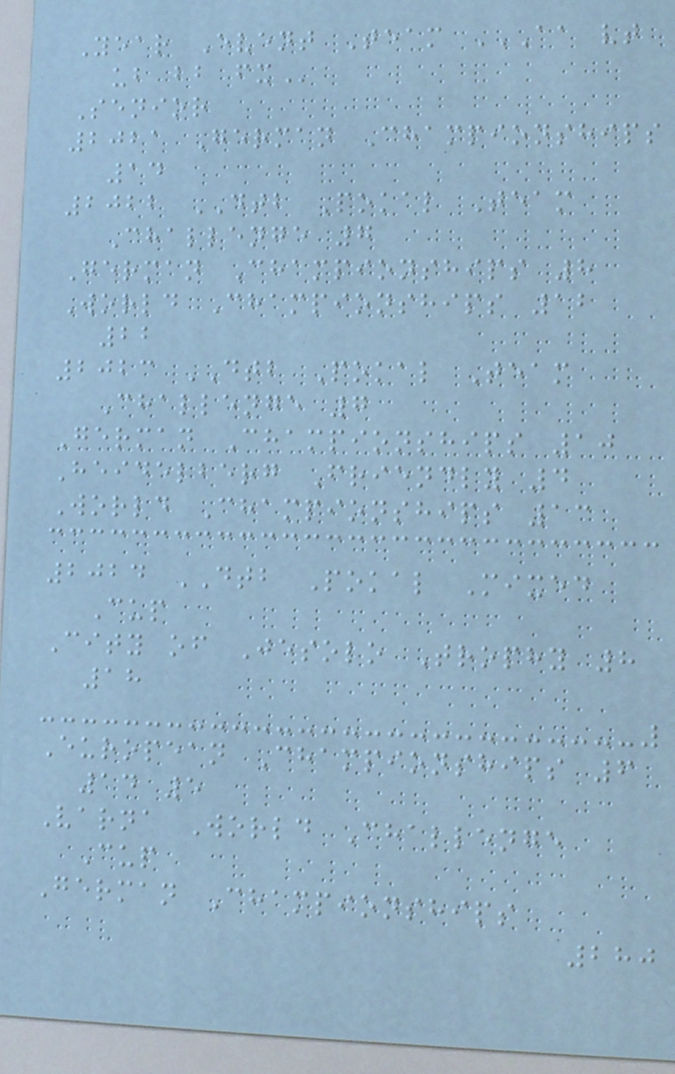Year Event Team AA VT
UB BB FX
Senior
2021 German Championships
14
2022 DTB Pokal Team
Challenge 7
German Championships 8
World Championships 12
22
2023 DTB Pokal Team
Challenge 7
German Championships 10
Heidelberg Friendly 4
World Championships 13
2024 DTB Pokal Mixed
Cup
City of Jesolo Trophy 8
18
European Championships 6
14 5
Varna World Challenge
Cup
German Championships
280
